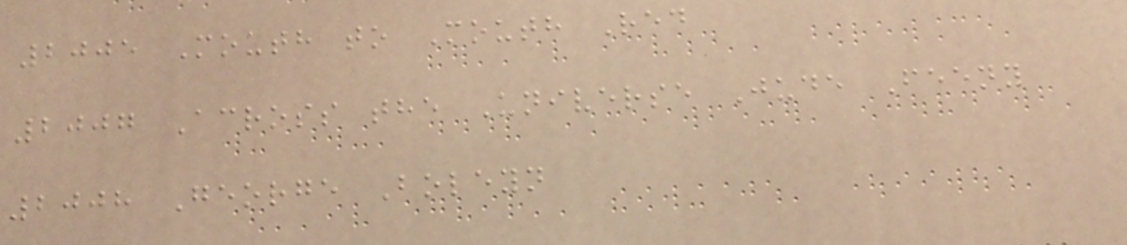2005 Mouth to Mouth Red
2007 Across the Universe Jude Feeny
2008 George Boleyn
